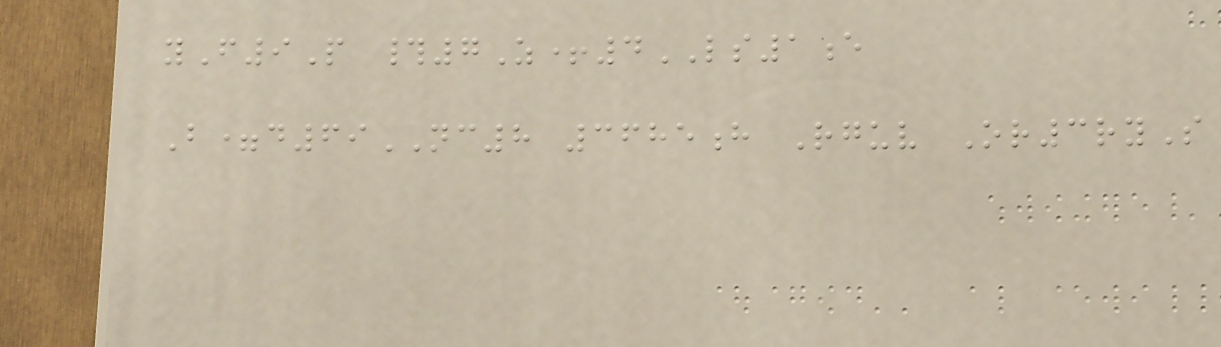yF9P #7Z+4LS1e
B=d69NC8 3685h Rguv Or3ryS
